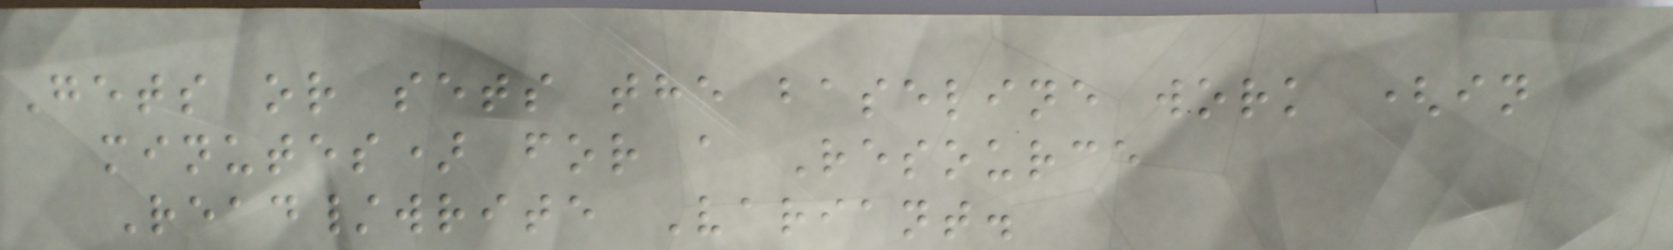Gets or sets the baseline work (in
minutes) for a Resource
Read/write Variant.
